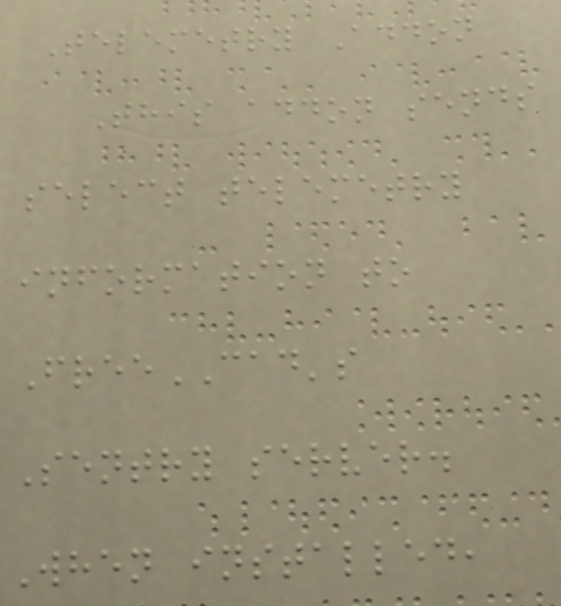Telemetry Addon
This addon sends
select telemetry
information to
FreeCAD's
Sentry server.
When installed,
